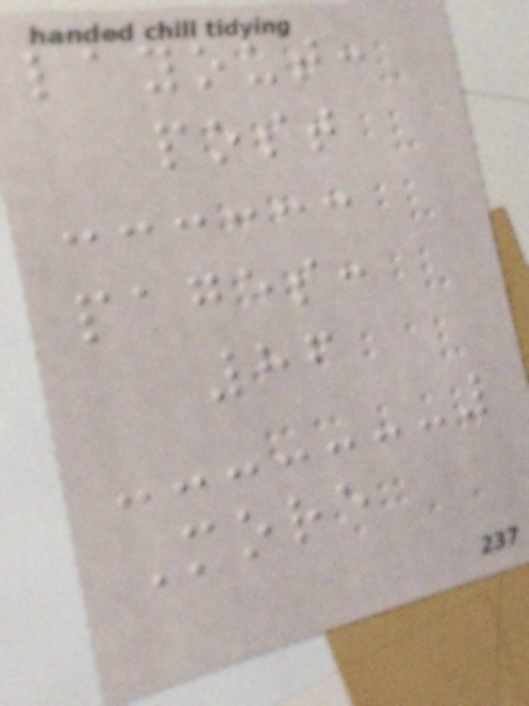layout:
post
pages:
86
More
